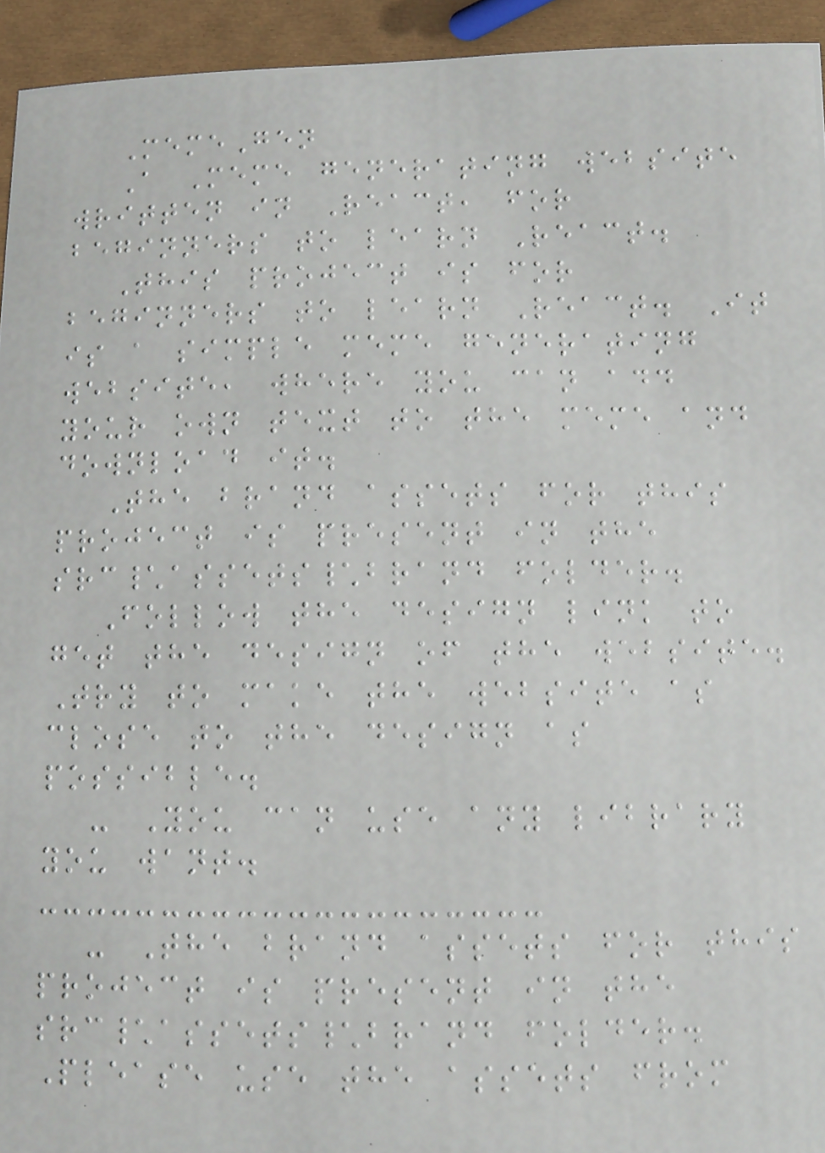MemeGen
A Meme generating website
written in React, for
beginners to learn React.
This project is for
beginners to learn React. It
is a simple meme generating
website, where you can add
your own text to the meme and
download it.
The brand assets for this
project is present in the
src\assets\brand folder.
Follow the design link to
get the design of the website.
Try to make the website as
close to the design as
possible.
- You can use any library
you want.
- The brand assets for this
project is present in the
src\assets\brand folder.
Please use the assets from
